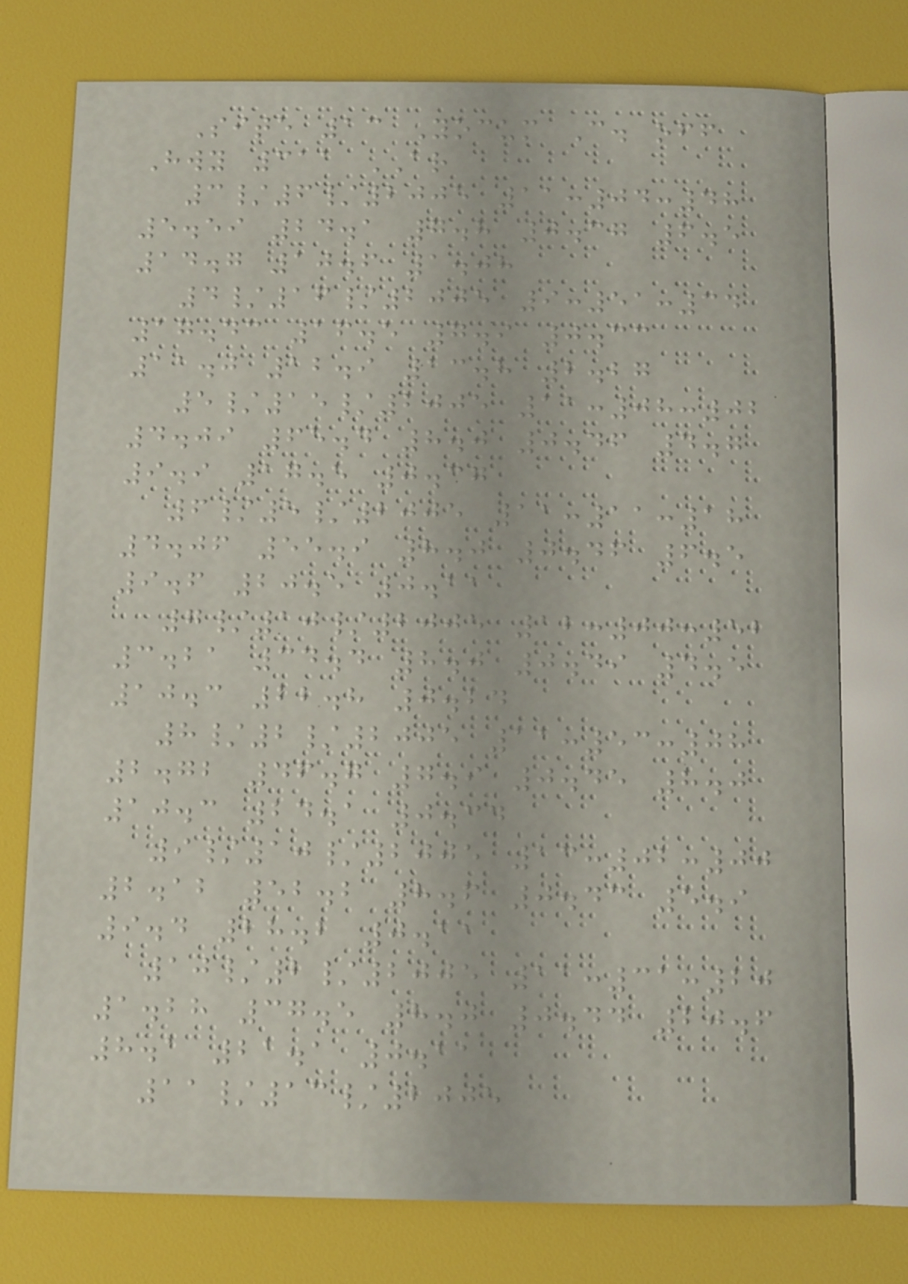Site 13 Yocum C. off
Hwy 311 AR
3/6/2005 11:04:48
5.59 24.1 7.8 0.37 6.5
14.7 10.6 1.08
4/16/2005 9:51:34
17.43 16.5 7.9 0.33
11.0 12.9 13.8 2.27
5/15/2005 11:08:02
4.09 65.4 8.0 0.46 4.7
9.9 17.5 0.37
6/5/2005 11:11:18
4.06 55.9 8.0 0.46 6.5
9.6 20.5 0.11
7/10/2005 12:00:52
3.21 34.4 8.0 0.49 4.5
10.3 22.8 0.24
8/2/2005 11:53:08
2.72 46.7 7.9 0.45 8.0
10.3 24.1 0.34
9/10/2005 13:02:00
2.12 52.2 8.6 0.43 5.9
9.4 28.2 0.11
10/2/2005 11:31:20
1.28 37.5 8.0 0.44 20.6
8.1 21.1 0.11
11/13/2005
